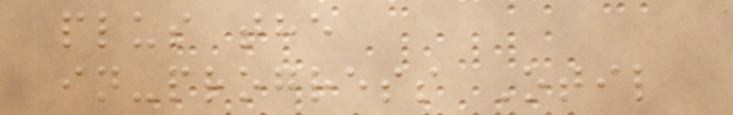plus the
in-progress Otil
